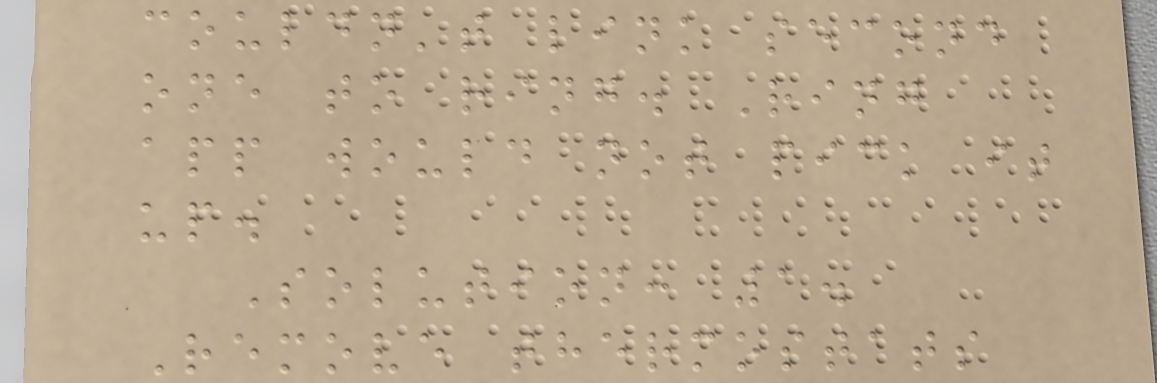couldn't link second
one to ring. Ring
app would not pick it
up.
Solution: 1.
Remove thermostats
